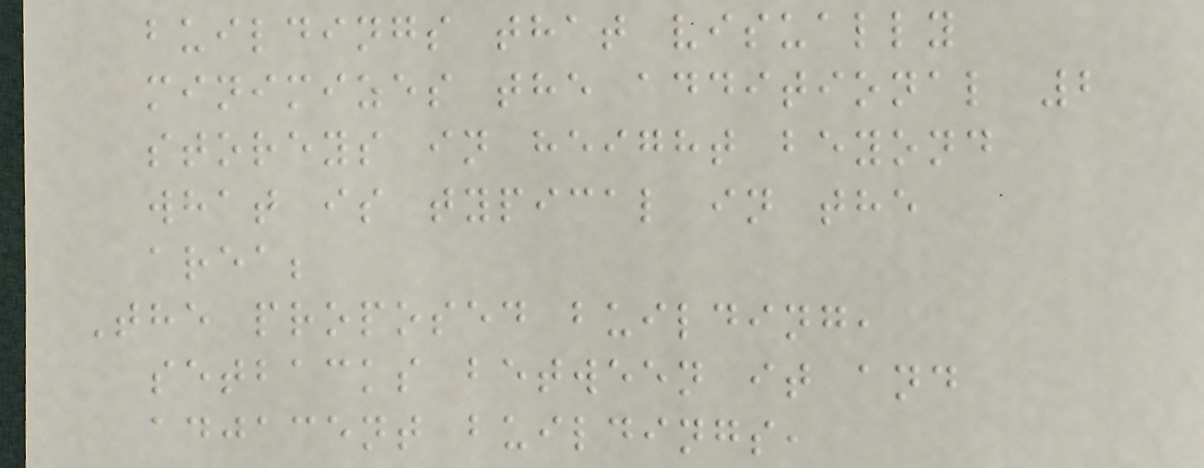buildings that visually
minimizes the additional 2
storeys in height beyond
what is typical in the
area;
The proposed building,
setbacks between it and
adjacent buildings,
